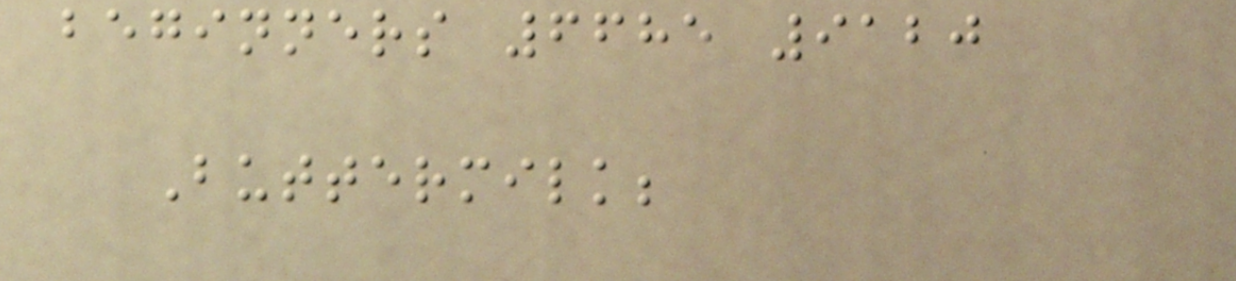beginners 6685 9120
Buttermilk;
